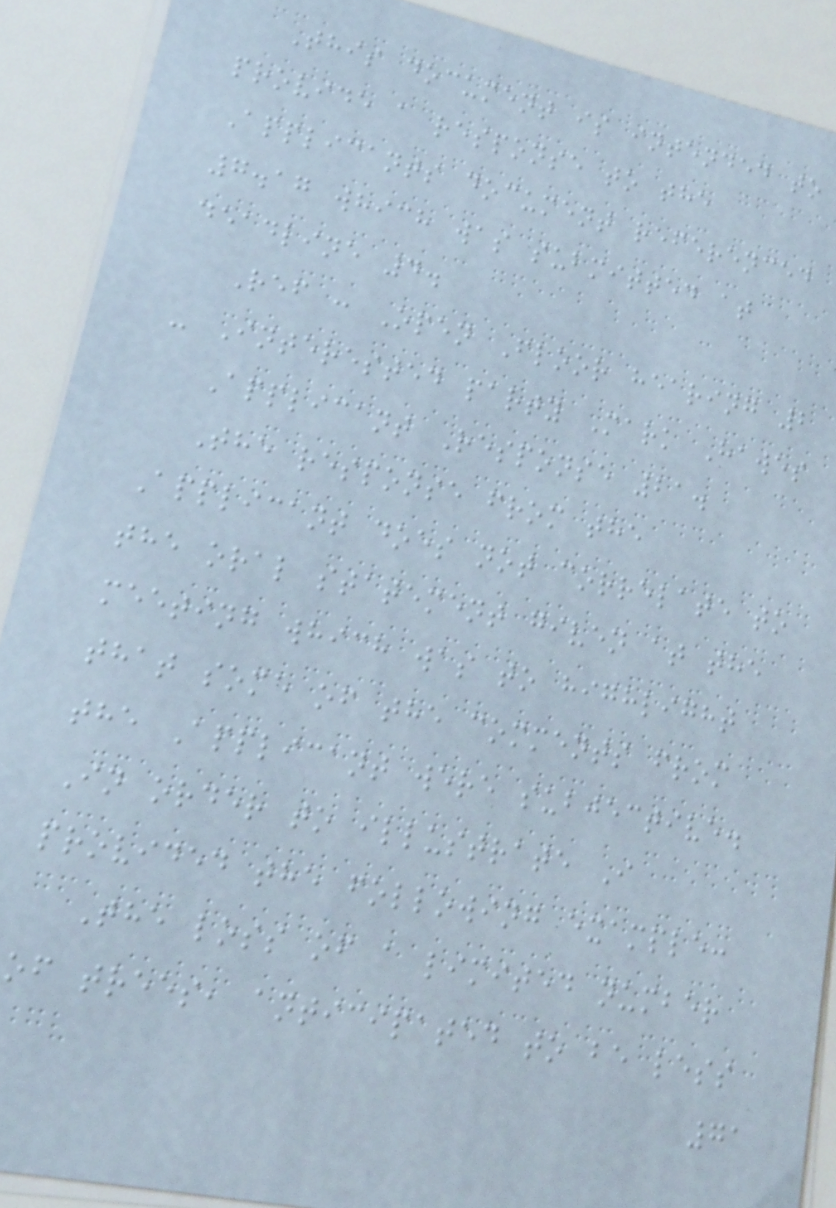This document is intended to
provide a response to the
Applicants document referenced
7.17 which was submitted at
deadline 4.
Ref : Open Floor hearing 2
- Interested party Mark Hawes
Applicant Response 21.
The response from the
Applicant does not correlate to
the oral statement given at the
meeting which was to highlight
that some of the comments from
the Applicant were subjective.
In order to illustrate I
provided the following example:
The loss of a limited number
of trees, anticipated to be less
71
